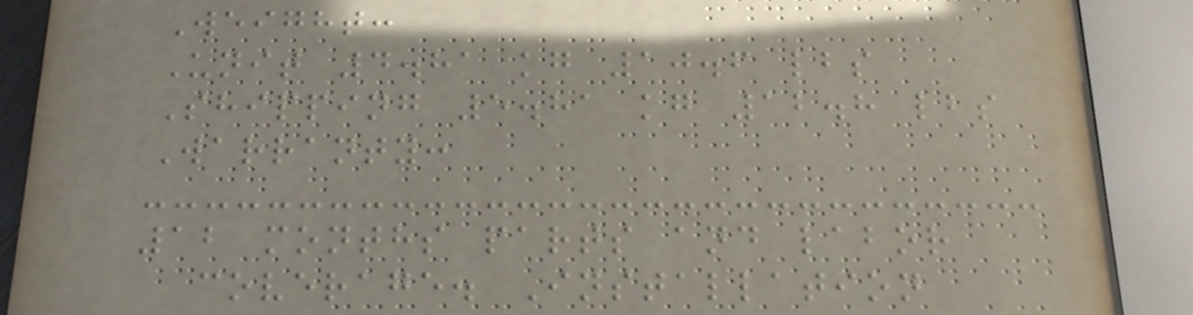Weight:
Unit 4.81 kg 10.6 lbs
Shipping 5.81 kg 12.8 lbs
Warranty:
12 months parts and labor
coverage. Installation
